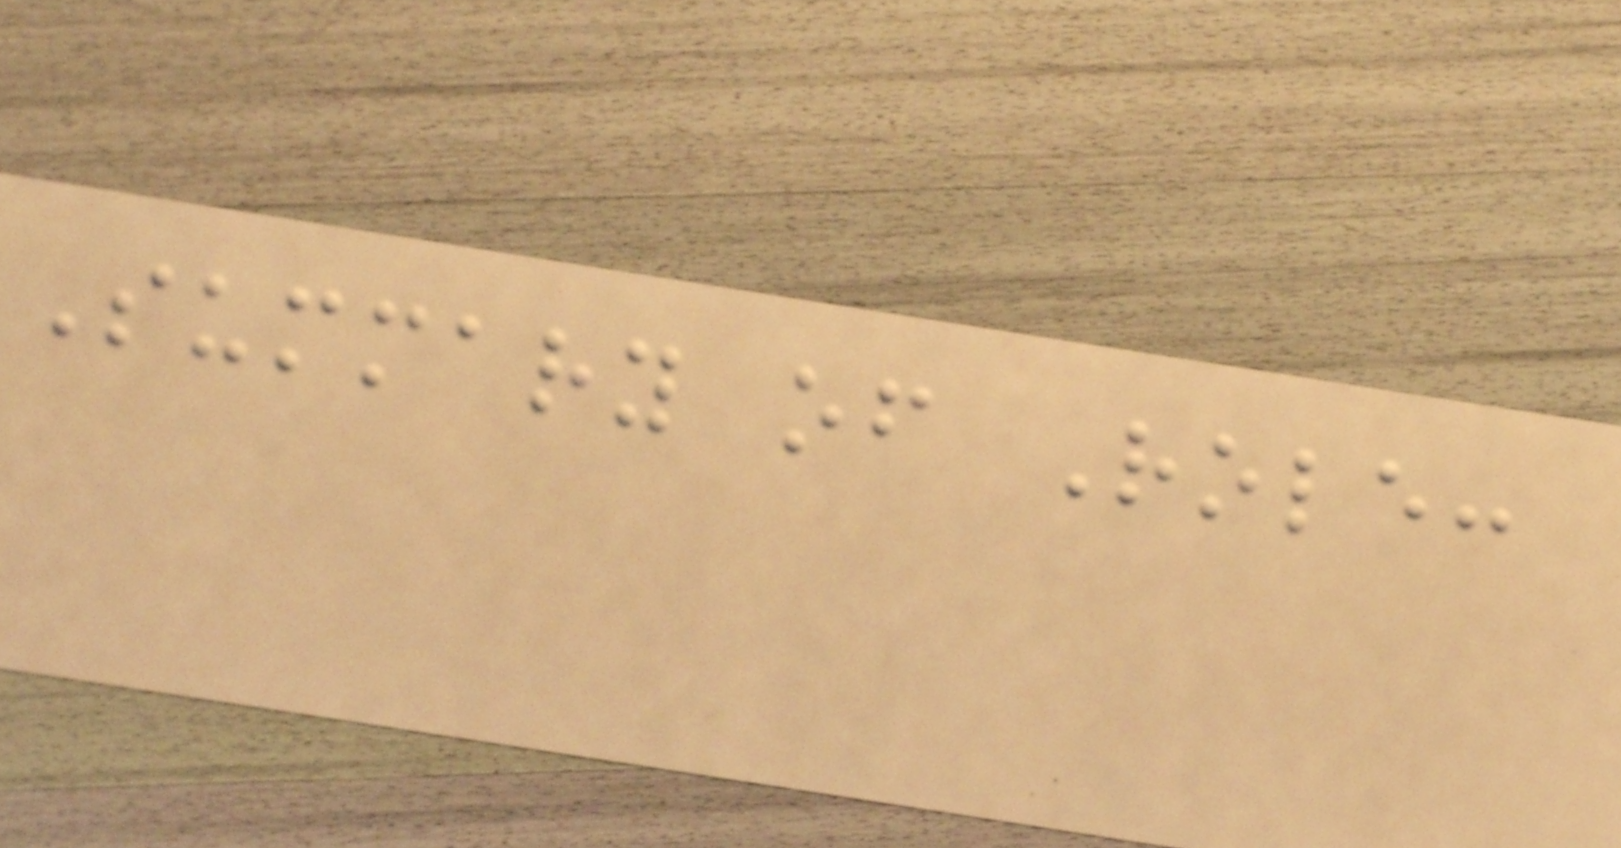Summary of Role:
